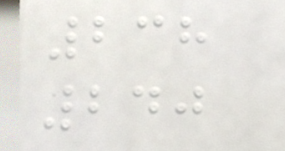238
240
